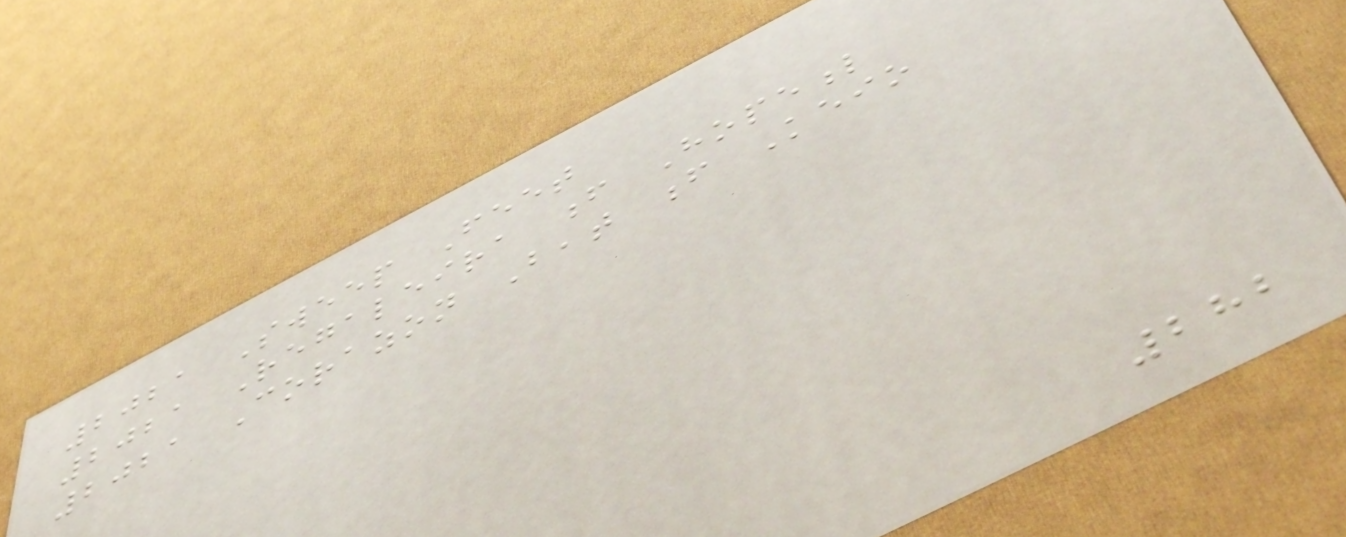2021 Sweep Feet
2021 Regaleira f Hopeful
2021 Corazon Beat f Keio
282
